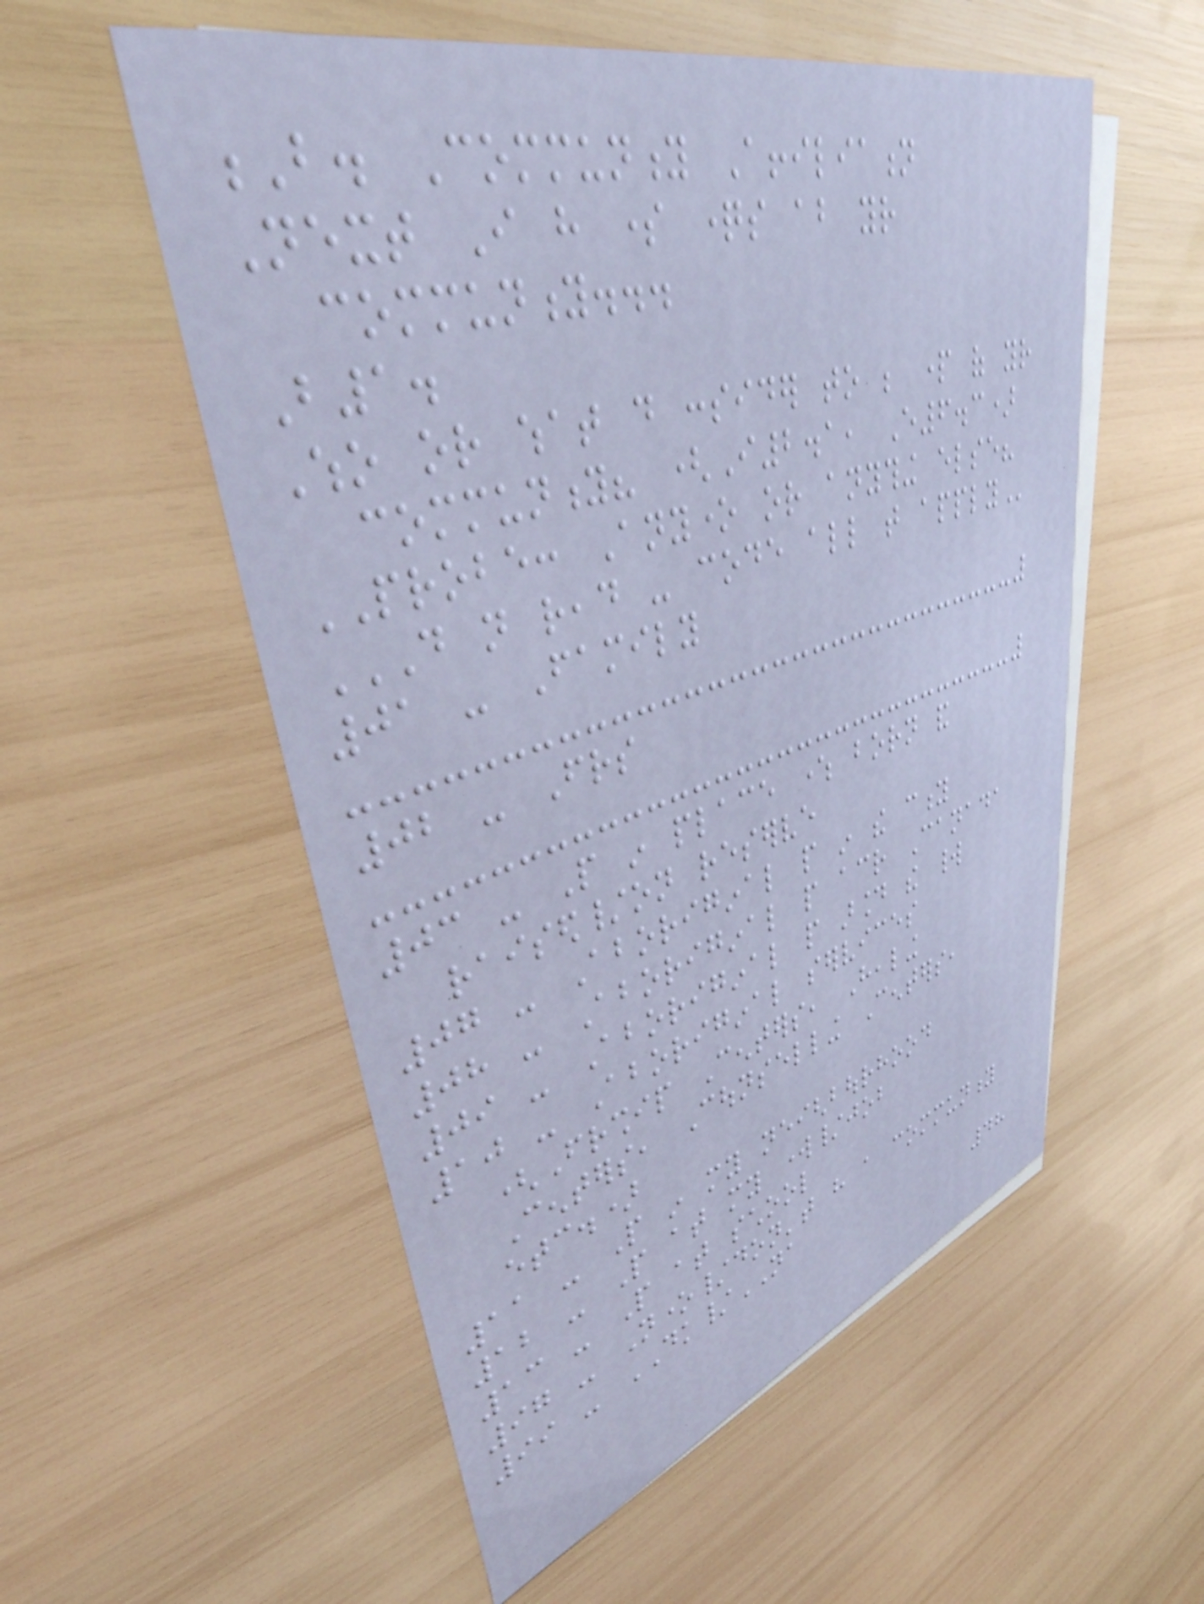B. Community Affiliation
Next I have some questions about your
community...
B1.
Who or what do consider to be part of your
community? (I2.1, E6.3)
PROBE: Anyone or anything else?
DO NOT READ - CODE ALL THAT APPLY
01 - Family
02 - Friends
03 - People in place where born and
raised/on reserve
07 - Aboriginal people in the city
08 - Aboriginal people across Canada
09 - Aboriginal people around the world
10 - Aboriginal services
(Friendship Centers, Healing
Centers, Counselling Centers,
etc.)
11 - People in my neighbourhood
12 - People at my work/job
13 - People at school
97 - None/don't have a community
99 - DK/NA
48
